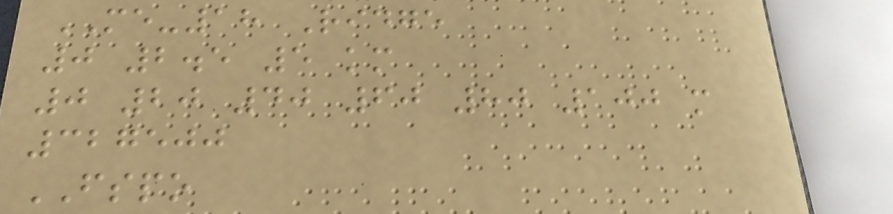ME-18 Ridge
0 2.5 5 km
0 20 40 60 80 100 m
327500
FSPO
